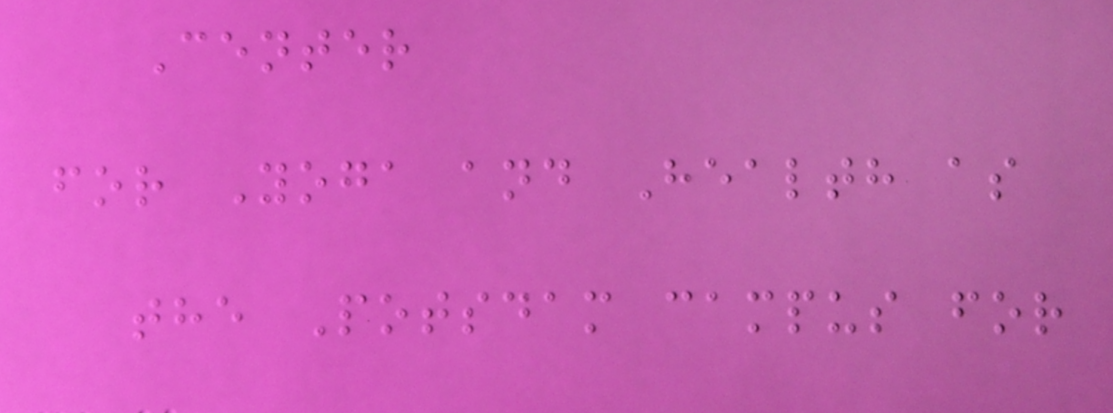Center
for Yoga and Health as
the Potsdam campus for
